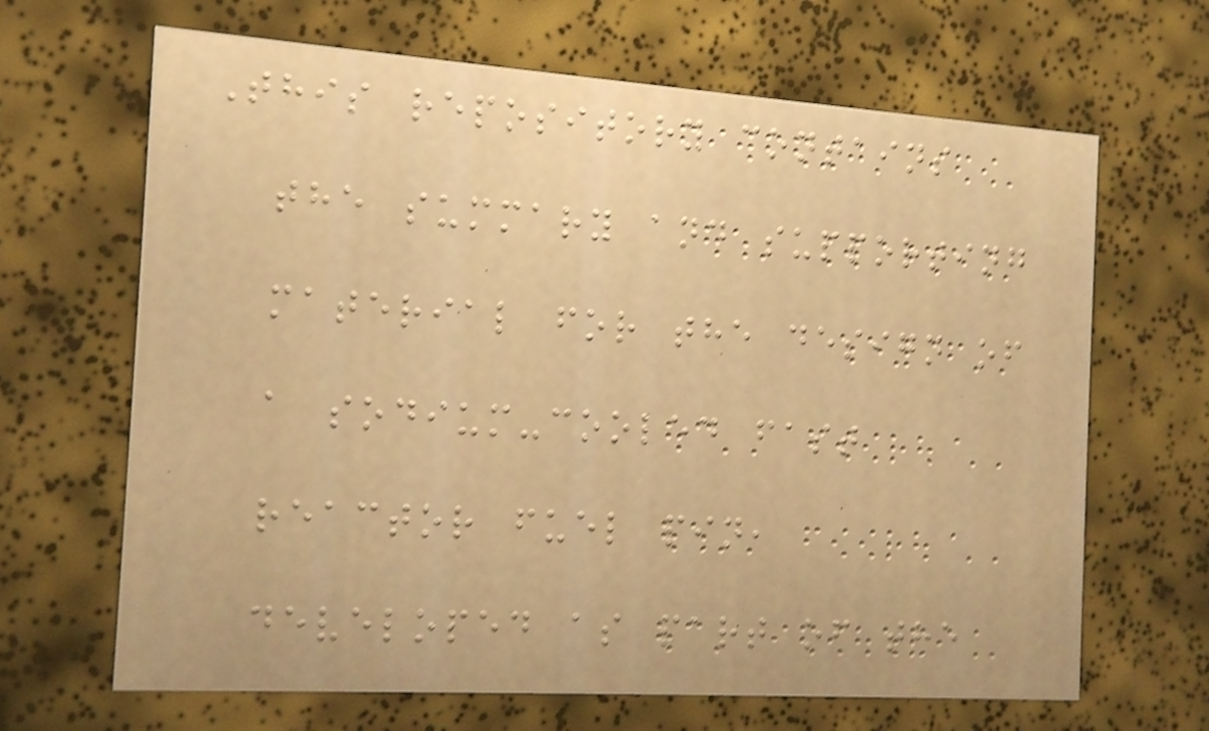This repository contains
the summary and supporting
material for the design of
a sodium-cooled fast
reactor fuel pin,
developed as part of the
